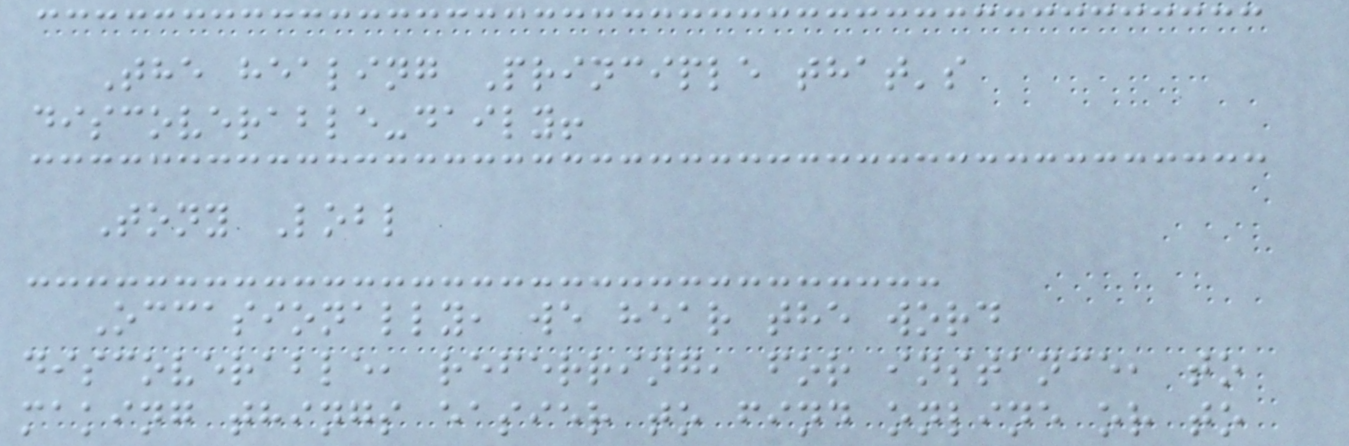The healing Principle that's
discoverable-daily!
Tony Lobl
Occasionally, we hear the word
discoverable, referring, for instance, to
making things easier to find online or to
